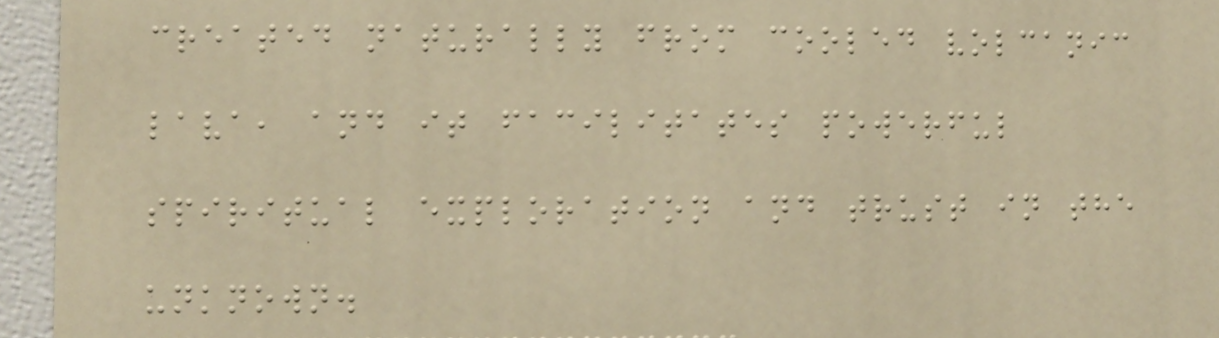created naturally from cooled volcanic
lava, and it facilitates powerful
spiritual exploration and trust in the
unknown.
